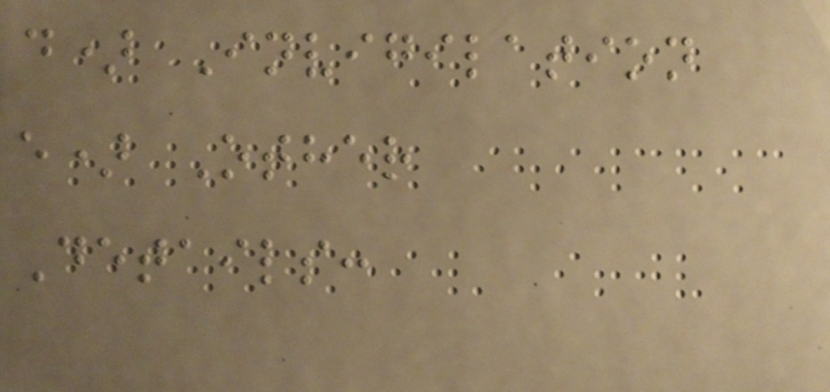d) Invigilation
e) Other
Details:
